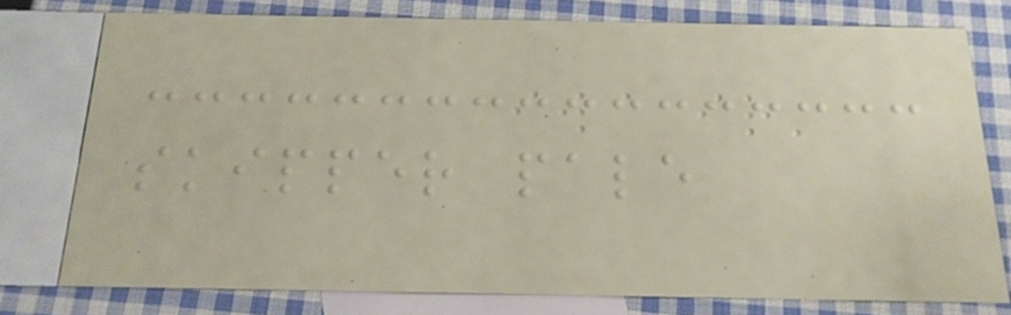skipper pale
